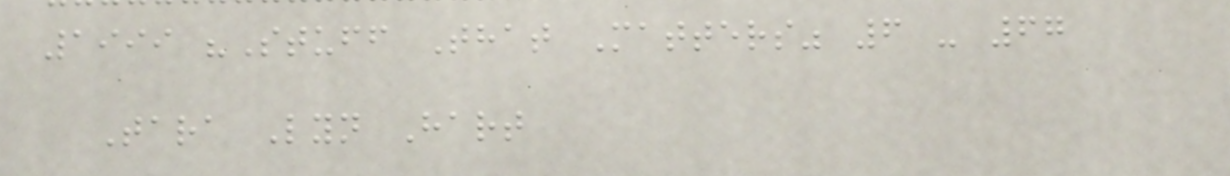1999 "Stuff That Matters" 6 - 67
Tara Lyn Hart
